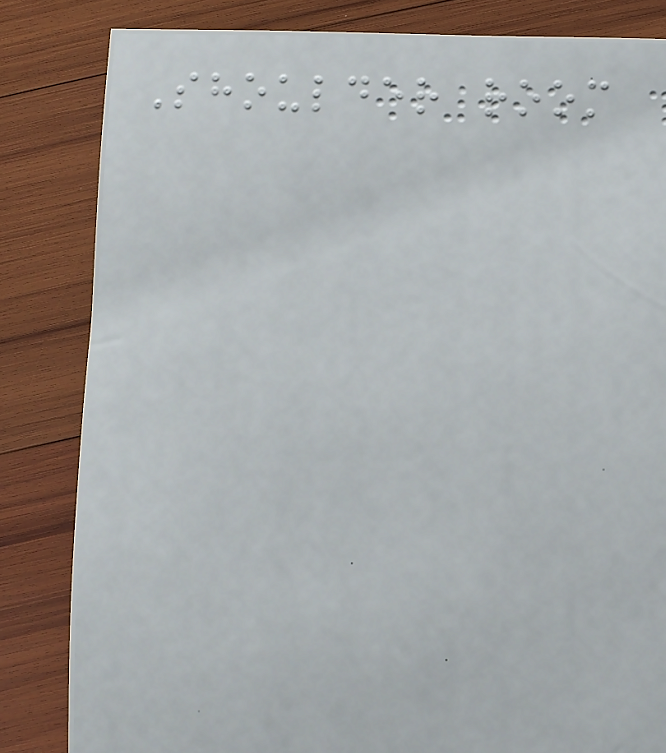Shoulder room
